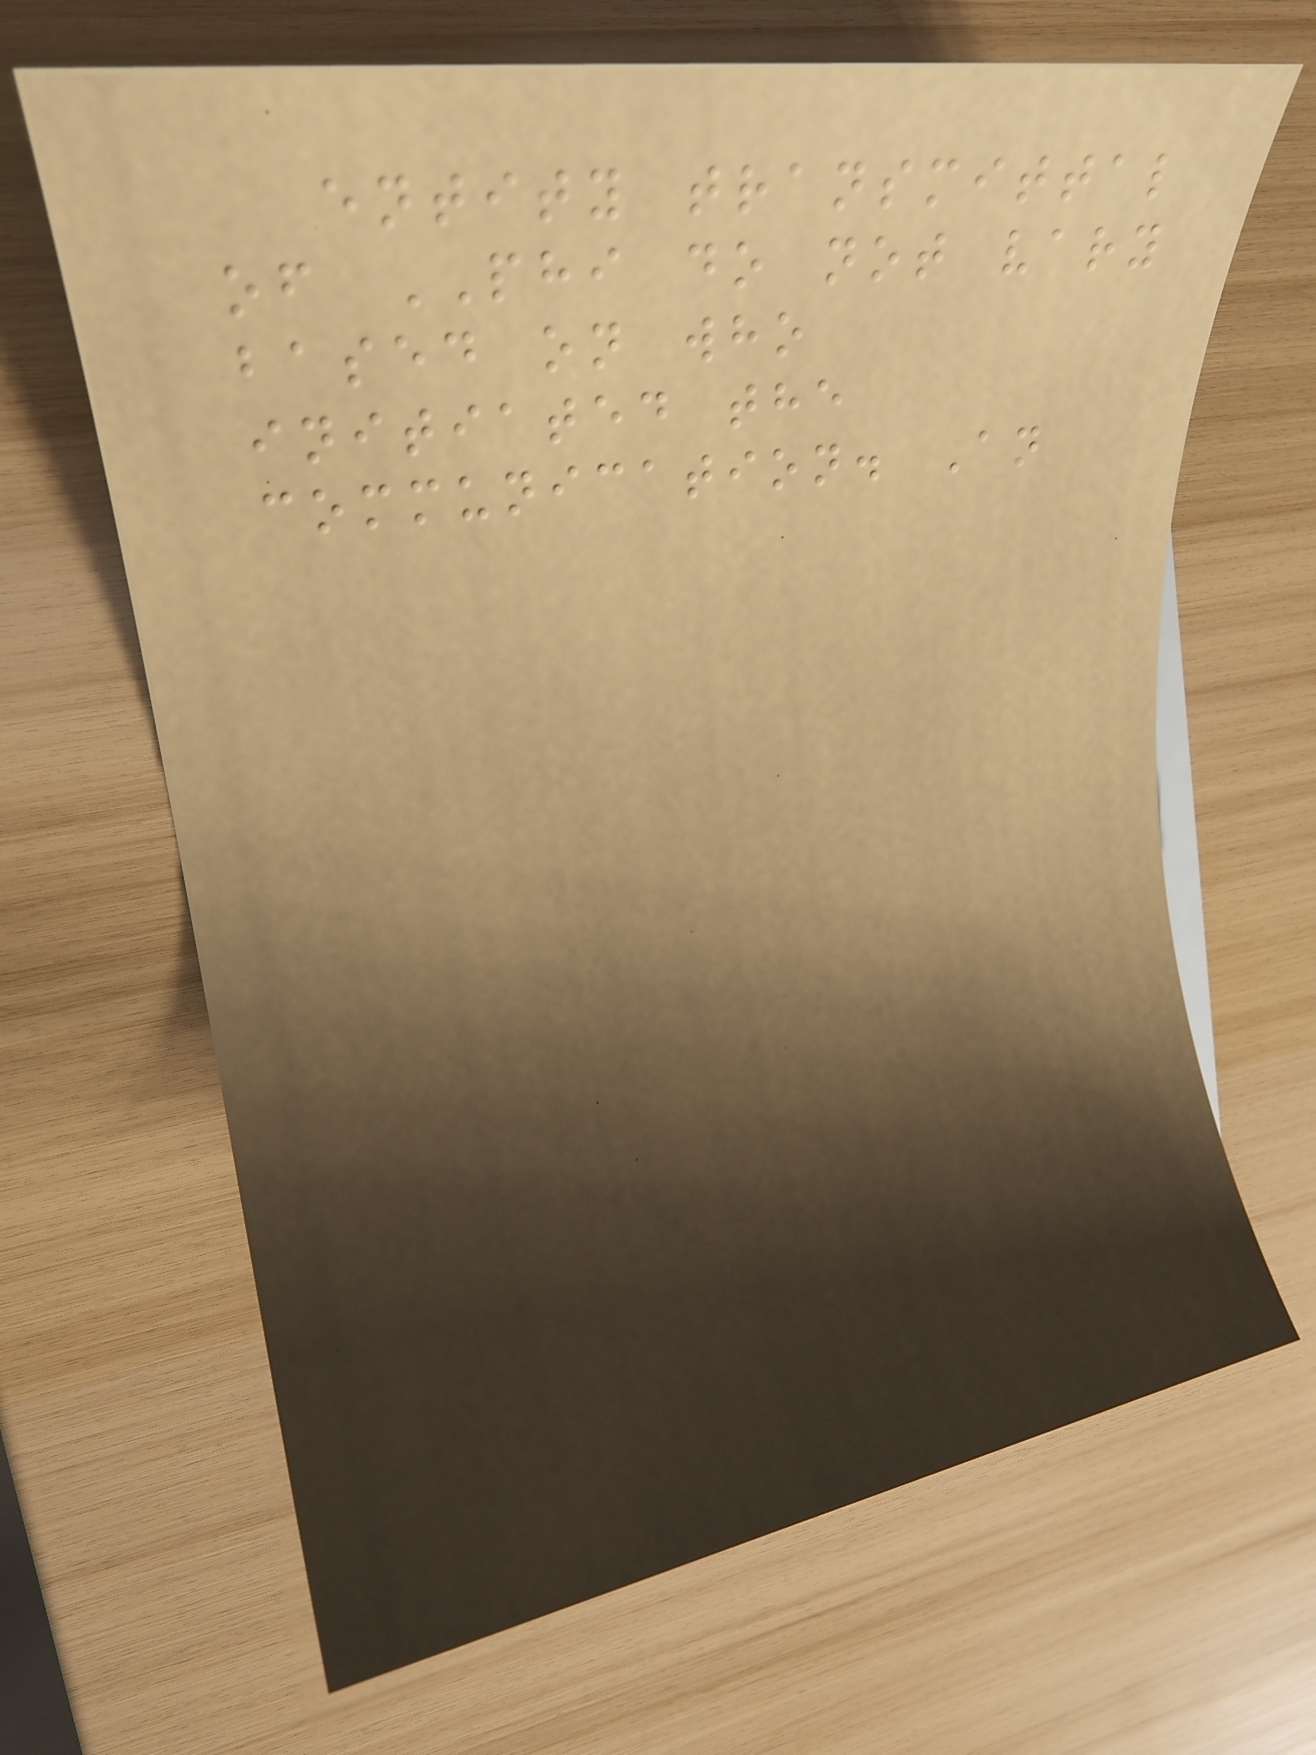entity transmittal
of PHI do not vary
based on who
initiated the
communication. An
